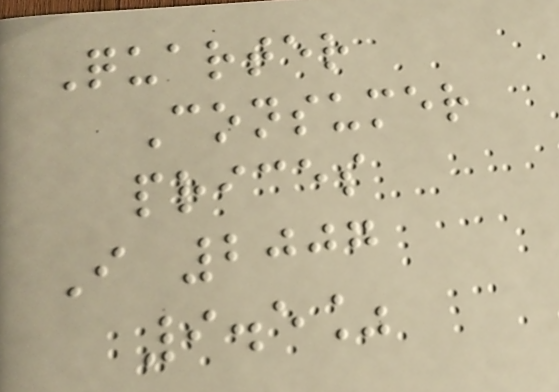Quarter
Consumer
prices
I 2007
9.5%
